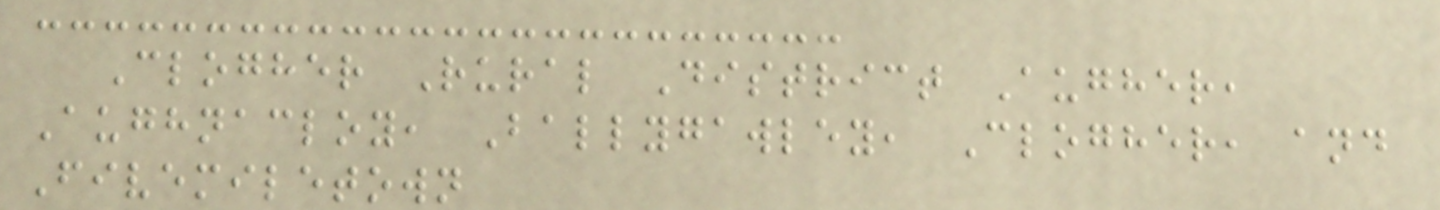Clogher Rural District Augher,
Aughnacloy, Ballygawley, Clogher, and
Fivemiletown
